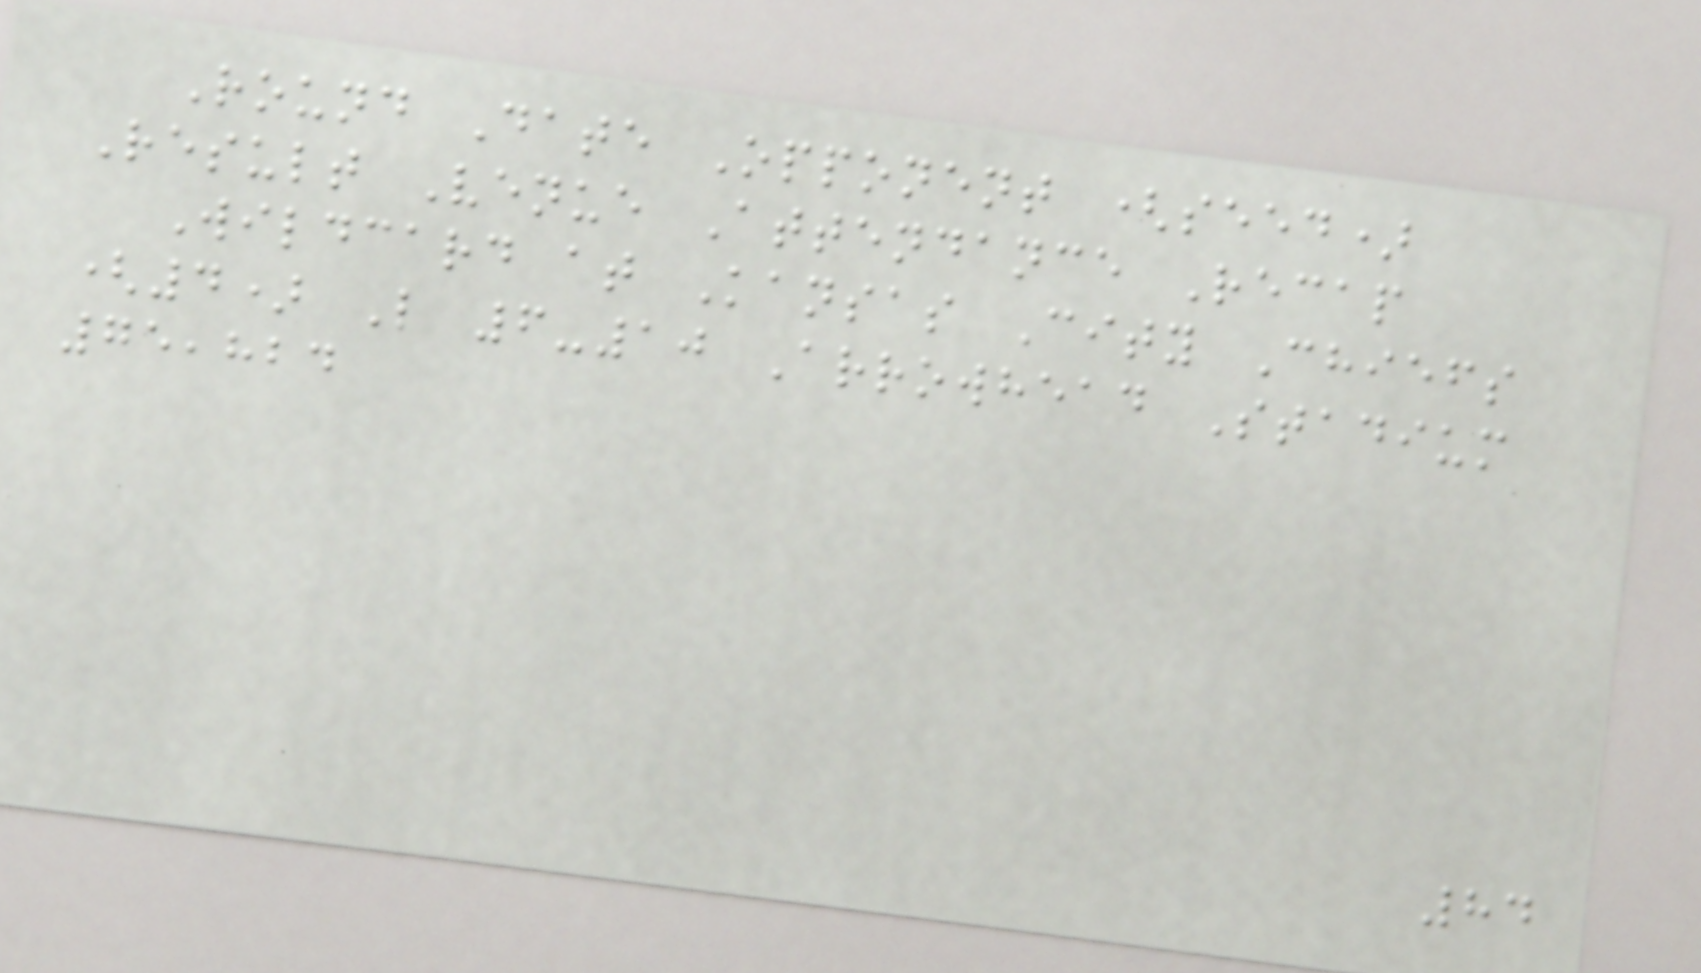Round Date Opponent (seed)
Result Venue Attendance Recap
Wildcard at Kansas City Chiefs
(4) L 6-10 Arrowhead Stadium
75,824
84
